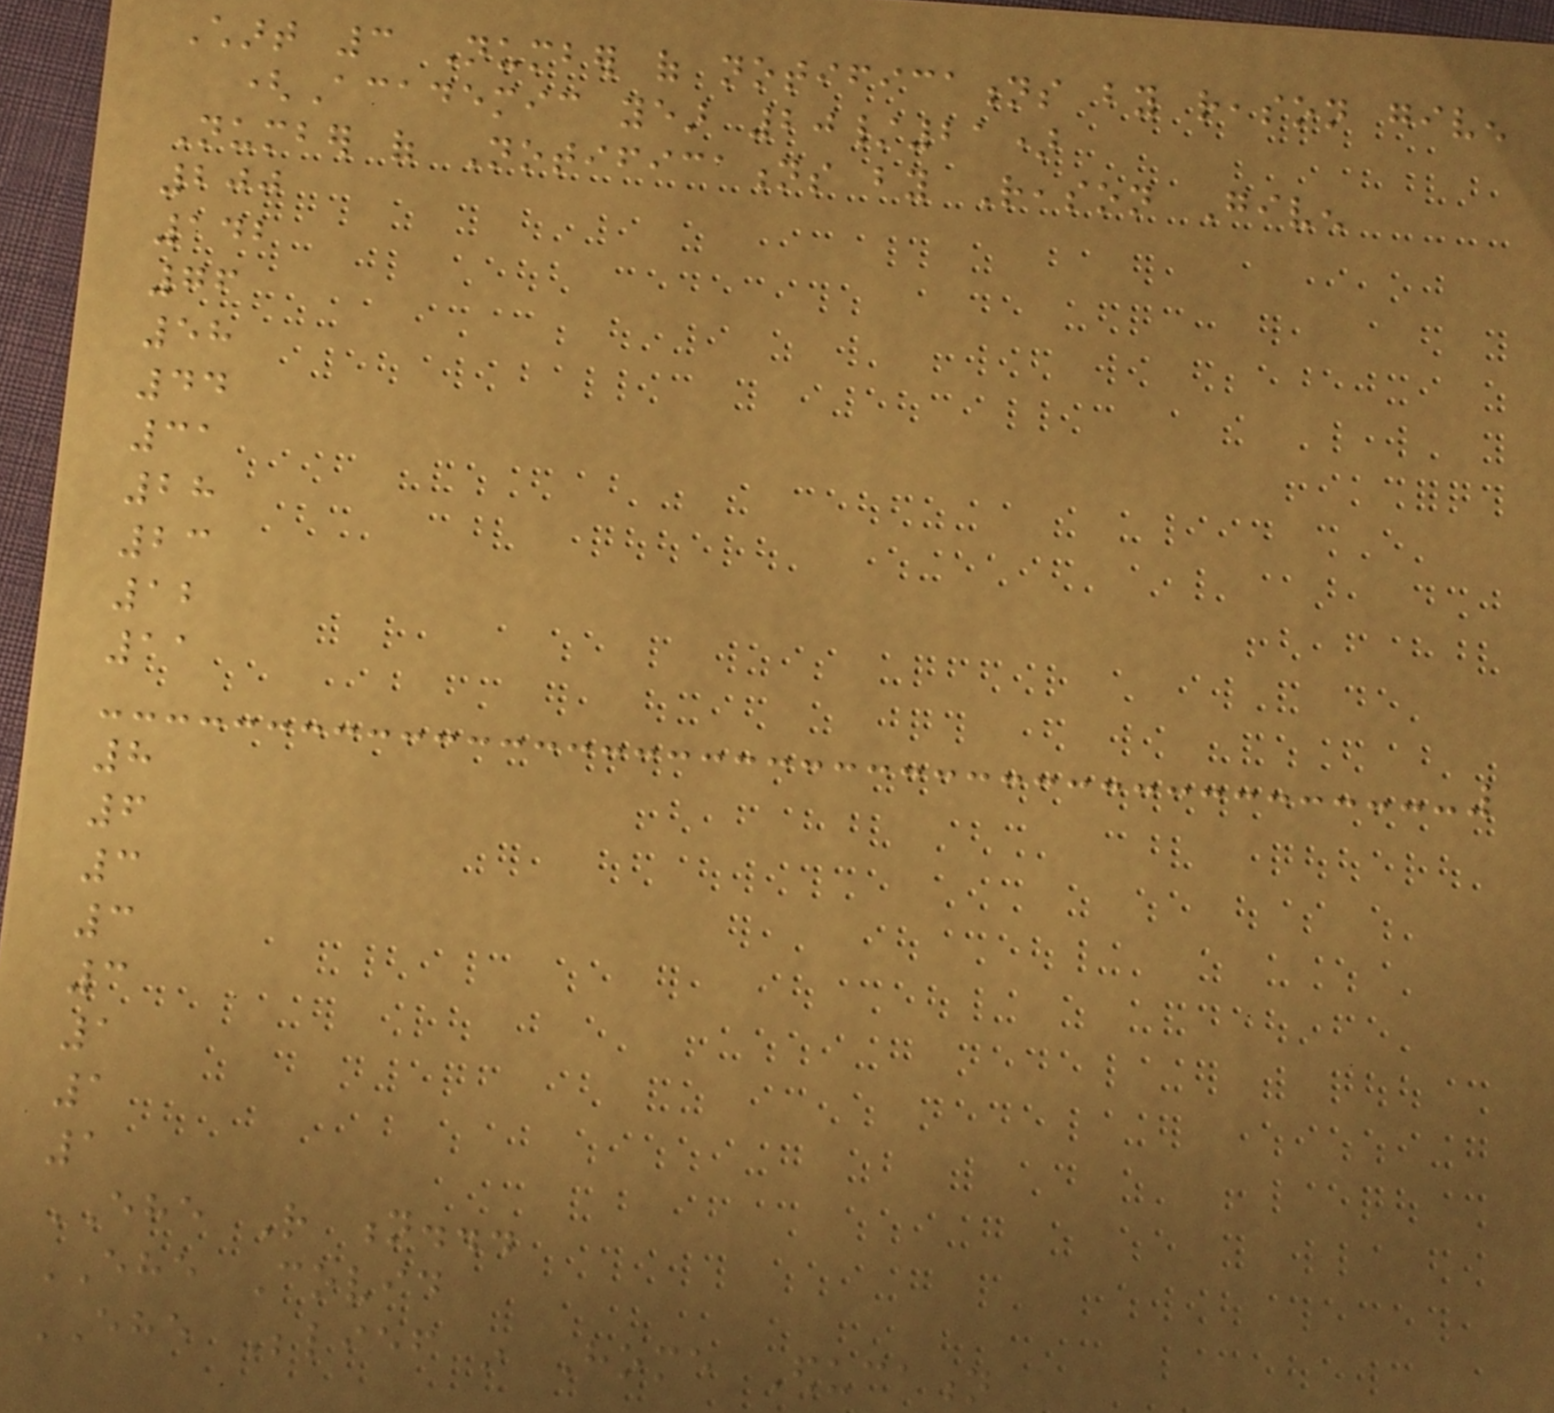Chart 3 Number of notifications by reason given
(Academic year 20/21)
Number of Notifications by Reason Given
200
142
76
58
44
31
28
23
12
11
8
6
3
3
3
1
1
1
EHE Rather n...
EHE Covid
EHE Belief in Home Education
